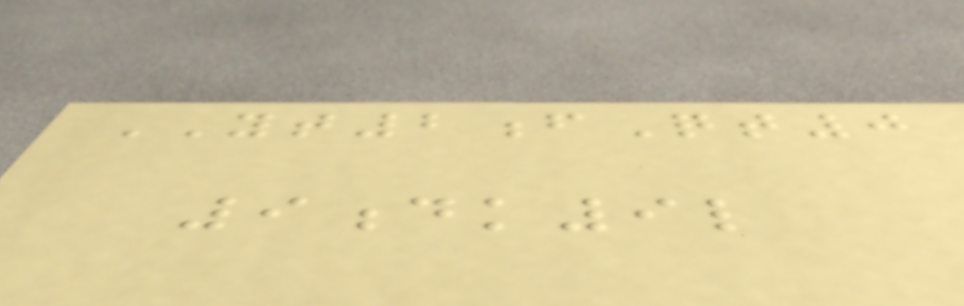YT2fQt0
9dk9l
